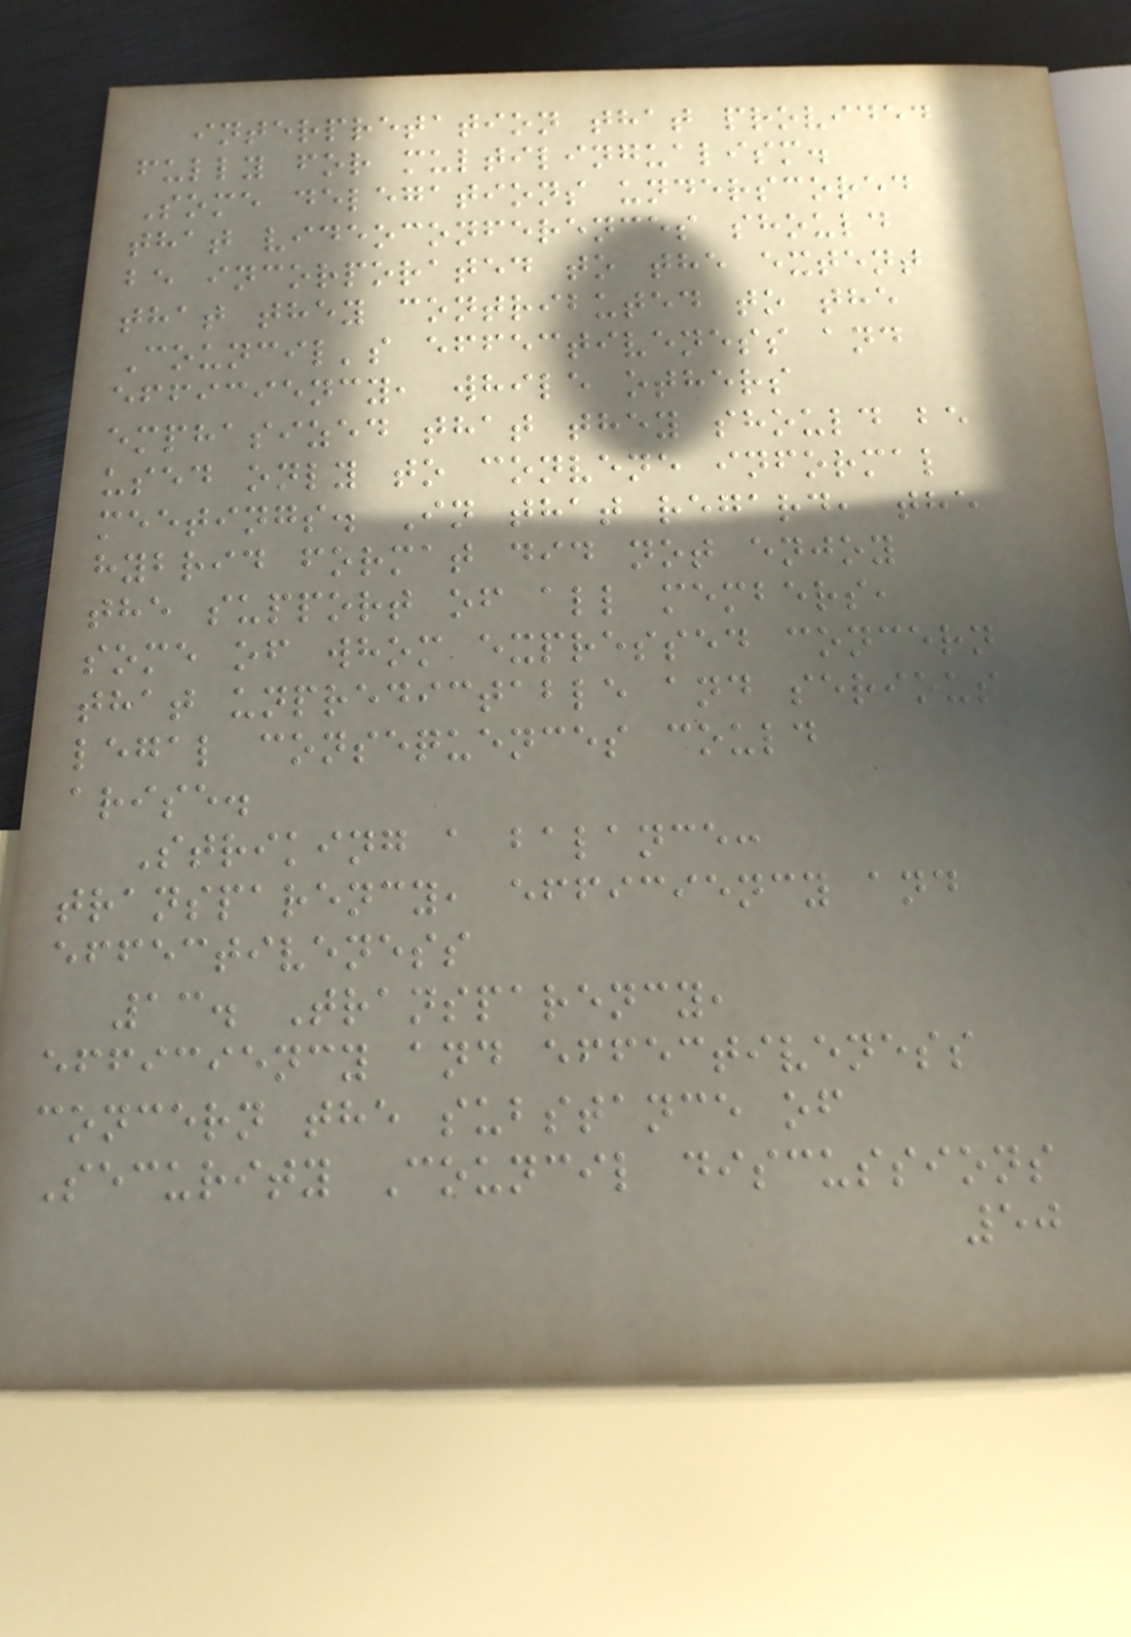interpretation that provided
fully for multilingualism.
Some delegations underscored
that videoconferences should
be incorporated to the extent
that they contributed to the
Council's effectiveness and
efficiency, while others
emphasized that they should be
used only to convene informal
meetings. In that regard, the
hybrid format did not enjoy
the support of all members,
some of whom expressed concern
that unpredictable and serious
legal consequences could
arise.
Striking a balance:
transparency, efficiency and
effectiveness
13. Transparency,
efficiency and effectiveness
concern the substance of
Security Council discussions
50
